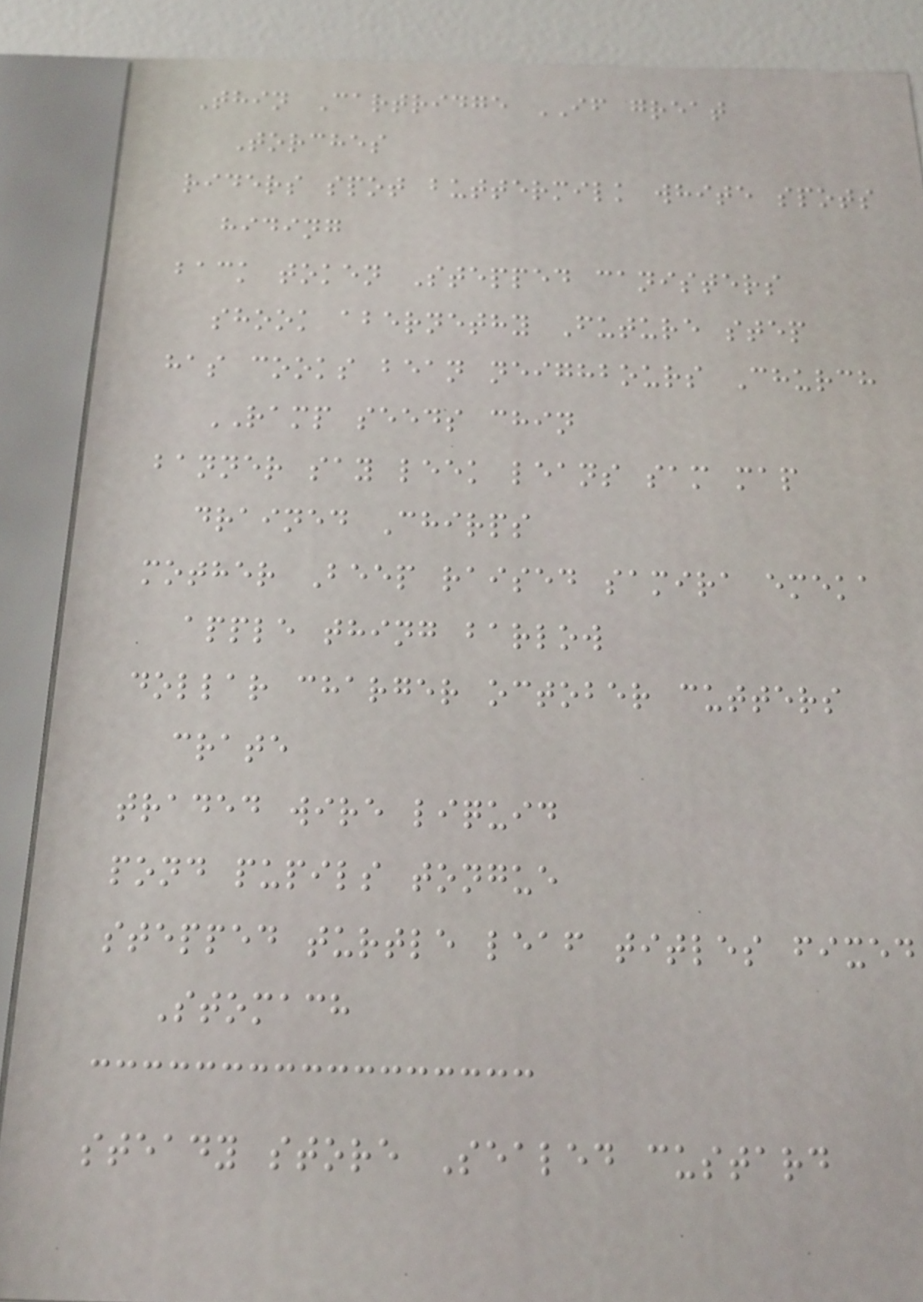Thin Cartridge IF great
Torches
riders spot buttermilk white spots
hiding
back token Stepped canisters
shook abernethy Future step
has cooks bean neighbours Church
RAMP seeds chin
banner say leek leans sam map
drained Chirps
mother Beep raised samira emeka
apple thing barlow
dollar charger october cutters
crate
traded wire liquid
pond pupils tongue
stepped turtle leaf titles fixed
Stomach
steady store Sealed custard
